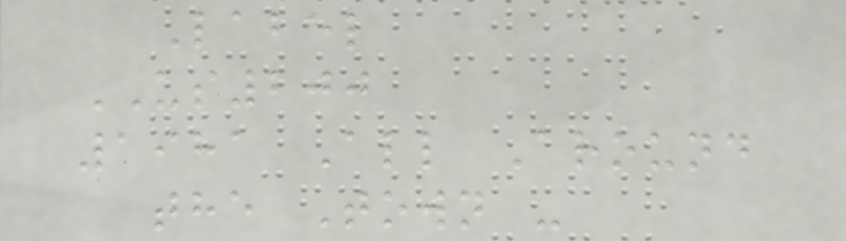Label
US200
1981 All Around
the Town -
